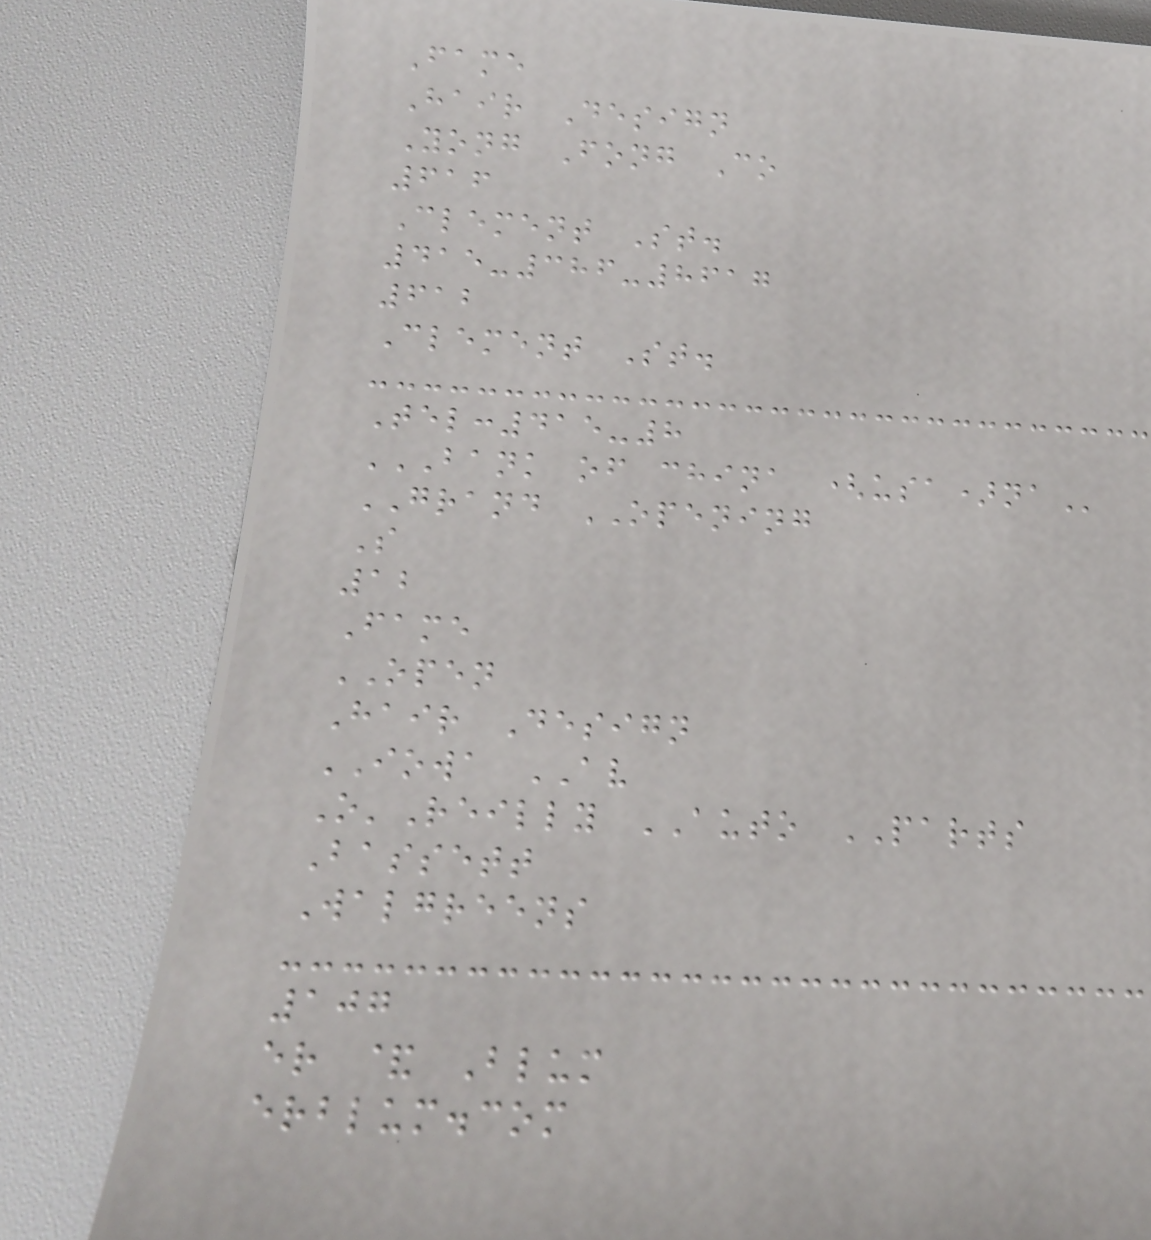Fame
Hair Design
Yong Fong Co
616
Clement St.
415-386-8617
612
Clement St.
Tel:415-8
BANK OF CHINA (USA)NA
GRAND OPENING
S
12
Fame
OPEN
Hair Design
IOWA AV
O'Reilly AUTO PARTS
Bassett
Walgreens
107
er & Blum
erblum.com
